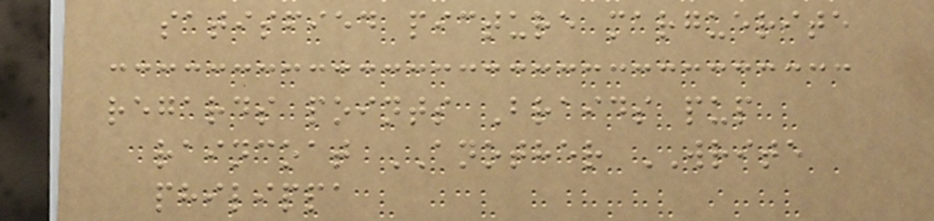satisfied picture marguerite
regards points Braids pup
raincoat ANOTHER WRITE
philippa
